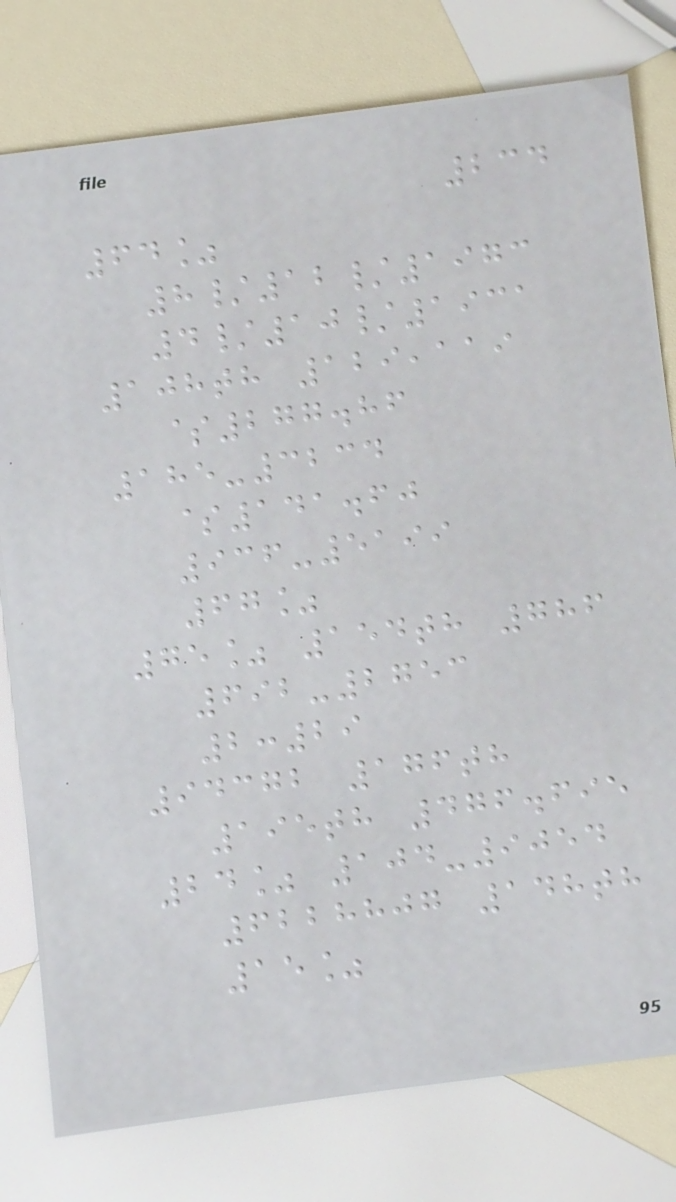234
64%
8/12/1973
4/10/1931
108th 129,119
$277.86
185-3234
$141.60
936-5199
67%
75% 154th 786
692-2753
2:29
94372 176th
195th 476.695
24% 104-9054
6228807 148th
15%
